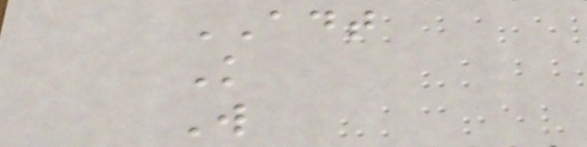ADT
K
W
